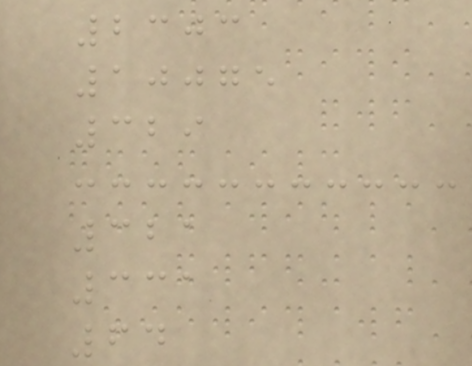2303
10075
329
321
331
64
